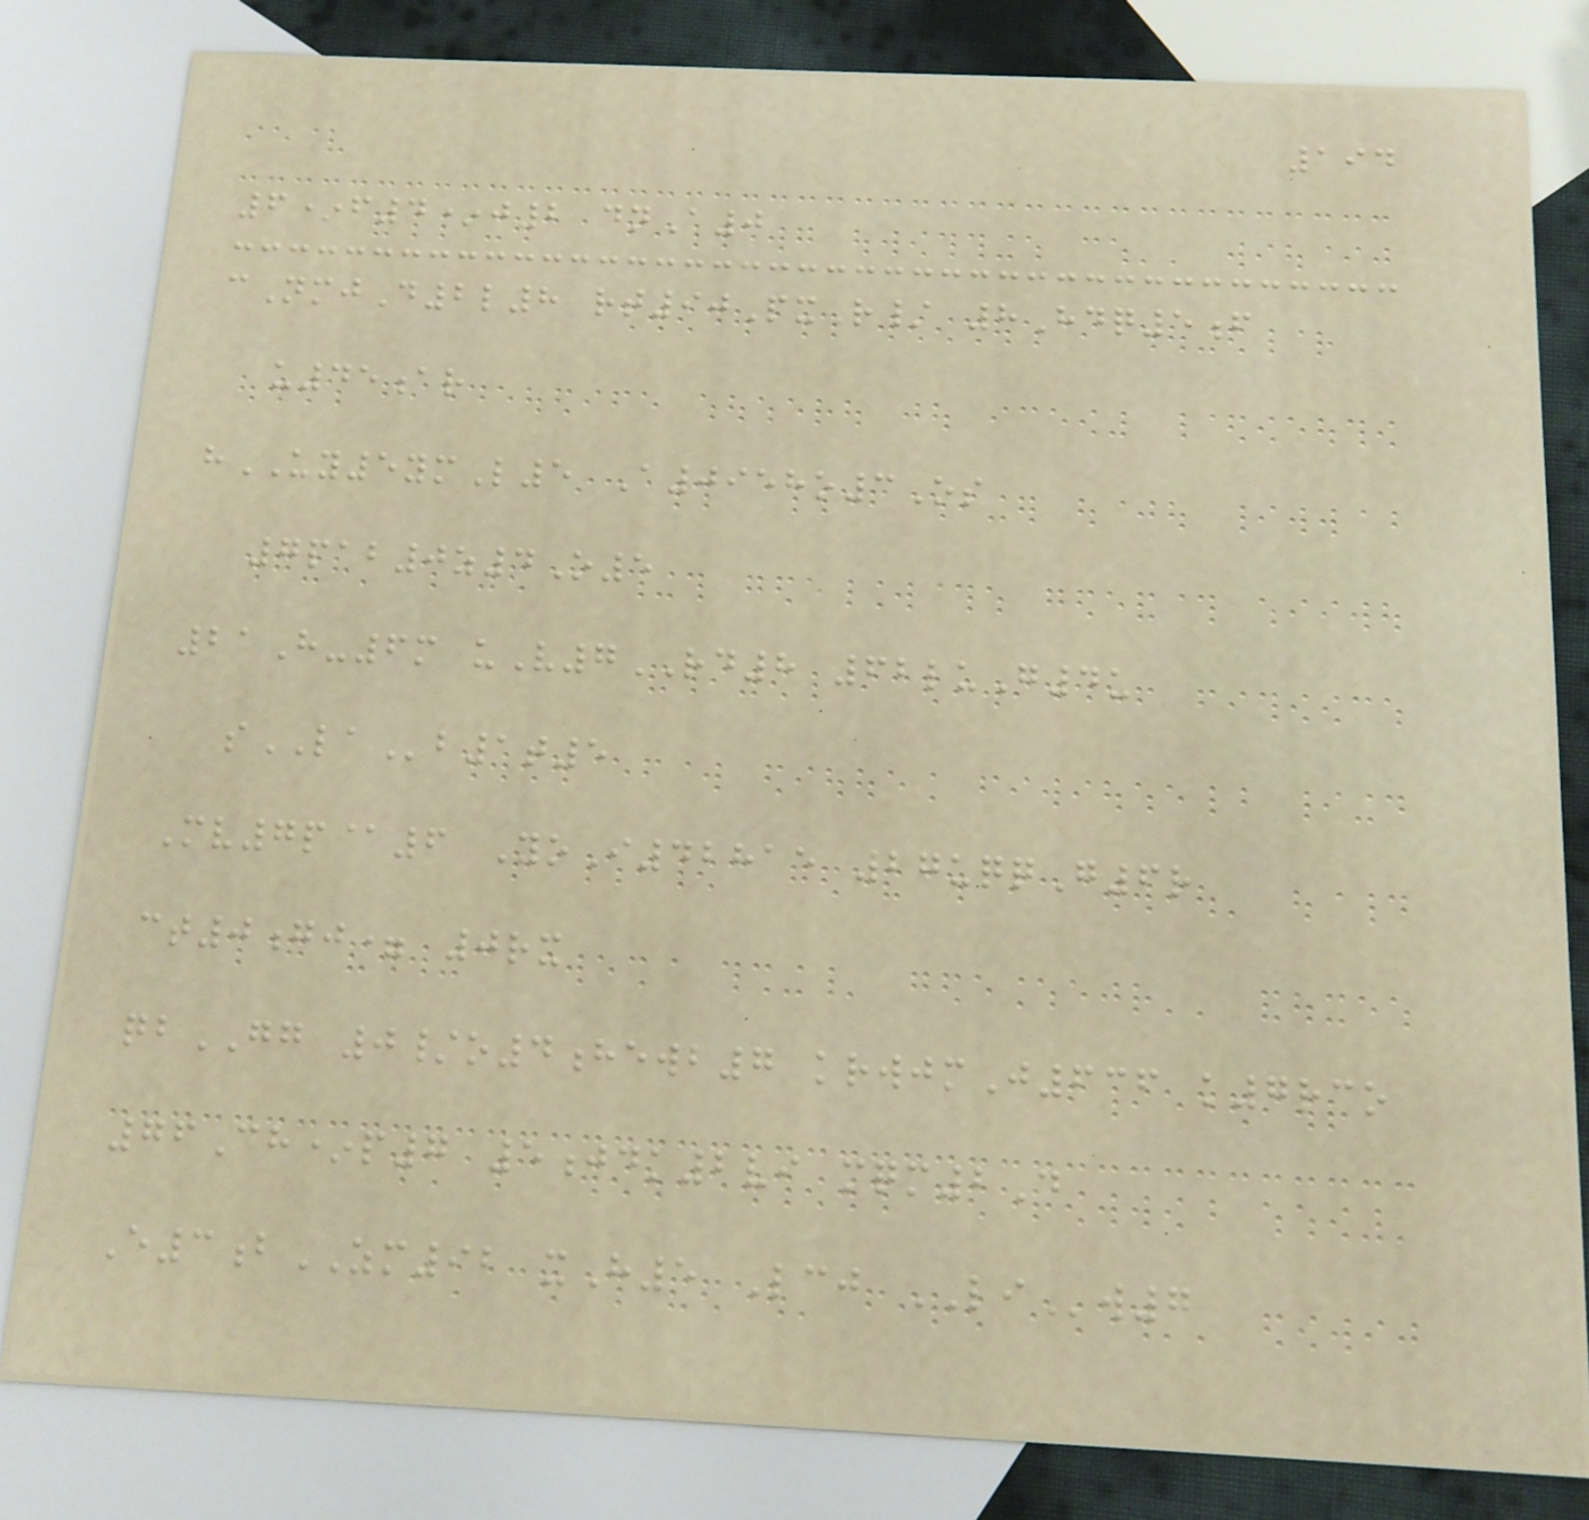194
6*f4*j2 dnA0
cNmjD2l8 rt90PxR/ 8Hdq5f
u45ar
hUY5ymL5 A0958o3Os
7pab0z4O5
21H-6m uV7RD8 62luG4u
sLAb1t5
Mv7p@6 YoI42815 27uqqG6r
ct0gj= 0rx
qbGG 0/o4hewb7 krwjmJ636 k7rco
76Ch*p7 5jdk2vi mqm2D
E3bZM92 xH5 Lcj LIw7
